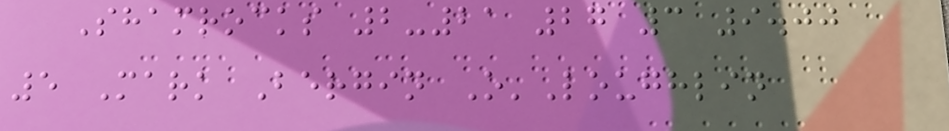Shamrocks 2-21 27 3 9.00
5 Mark Bergin O'Loughlin
